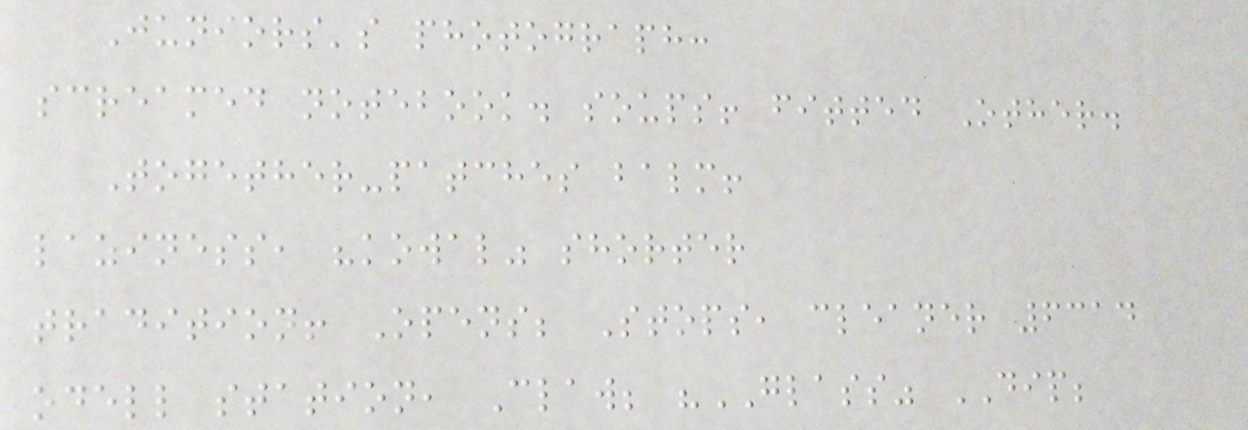Juniors's photograph:
screamed notebook. soups! fitted Other.
Together-patches balm!
laziness, "kowal" shorter
tradition! Opens; Stops, cleaner 6314
odell station, Claw; "GLASS" DIP;
